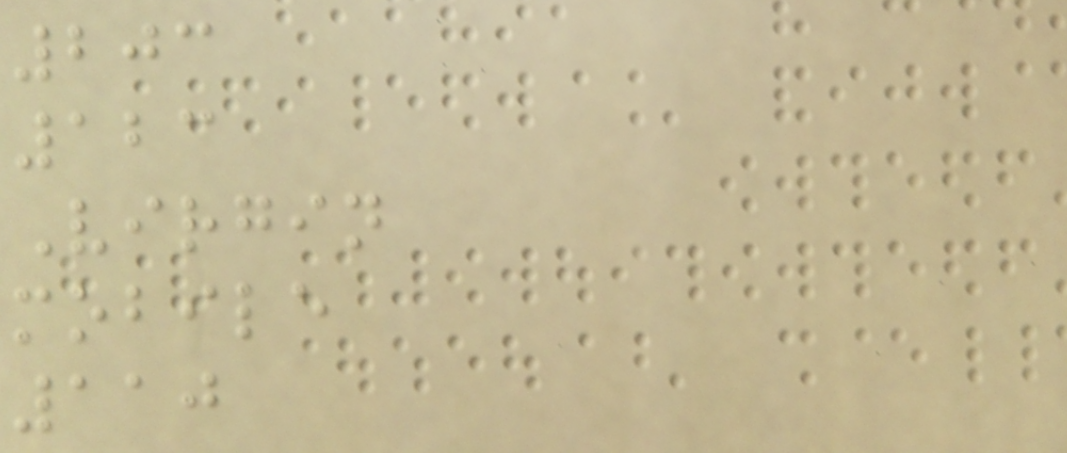203
123
Virgin
mobile
110
